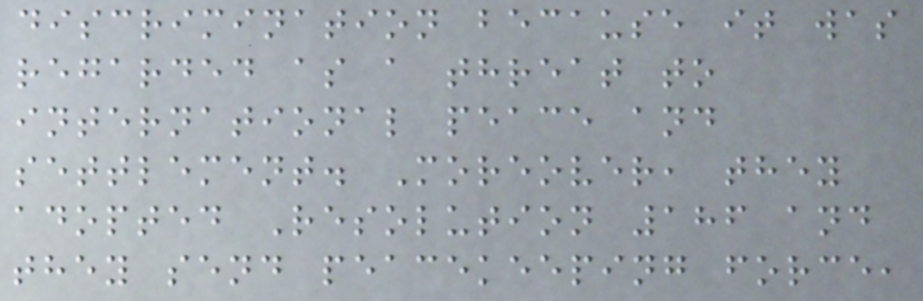discrimination because it was
regarded as a threat to
international peace and
settlement. Moreover, they
adopted Resolution 186 and
they send peacekeeping force,
